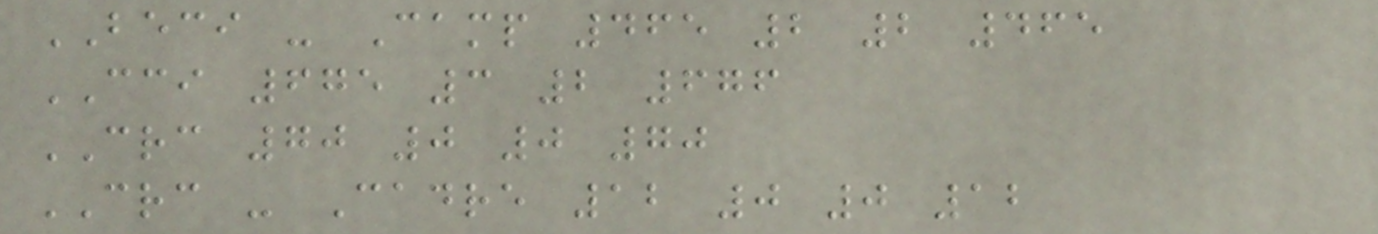BECI - Camp 465 2 2 465
CCI 675 3 2 676
CRC 70 0 0 70
CRC - Cadre 12 0 0 12
